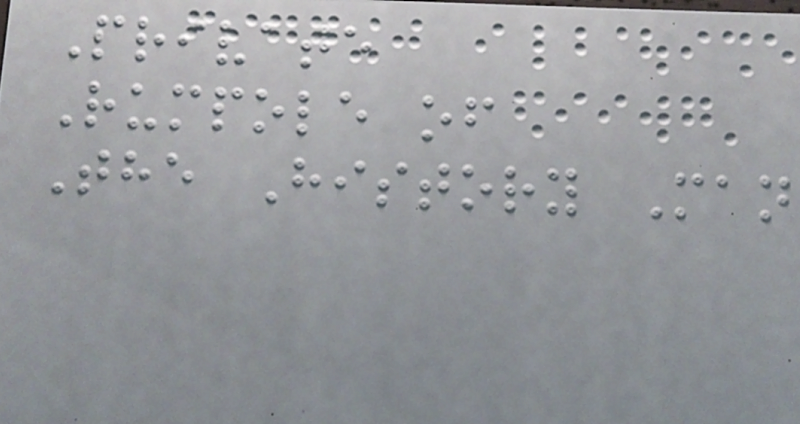Private
Rumpole of
The History Man
